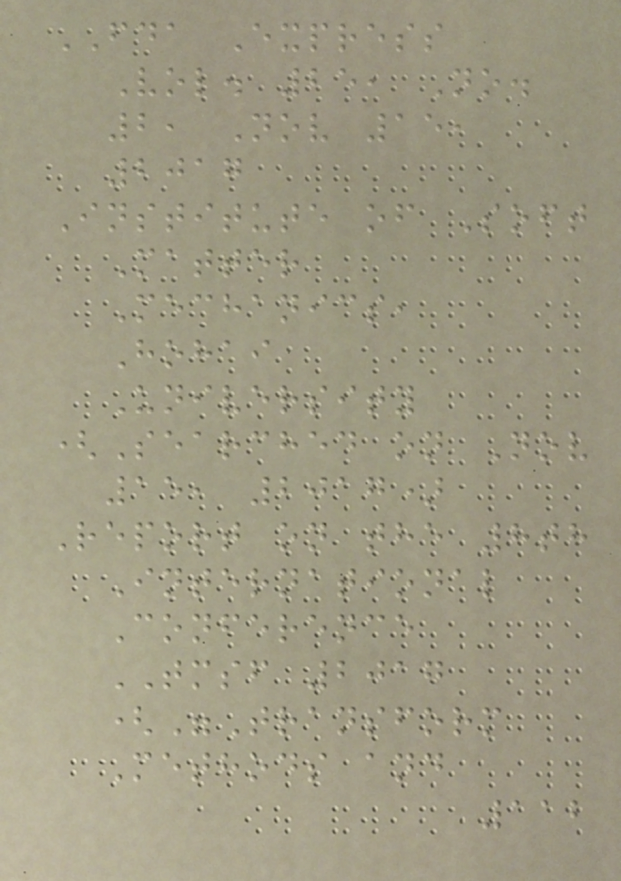FDA Express
Vol. 25, No.
2, Nov 15,
2017
Institute of Soft
Matter
Mechanics,
Hohai
University
(Searched on Nov
15, 2017)
Report on the 8th
International
Conference
TMSF 2017
("Transform
Methods and
112
